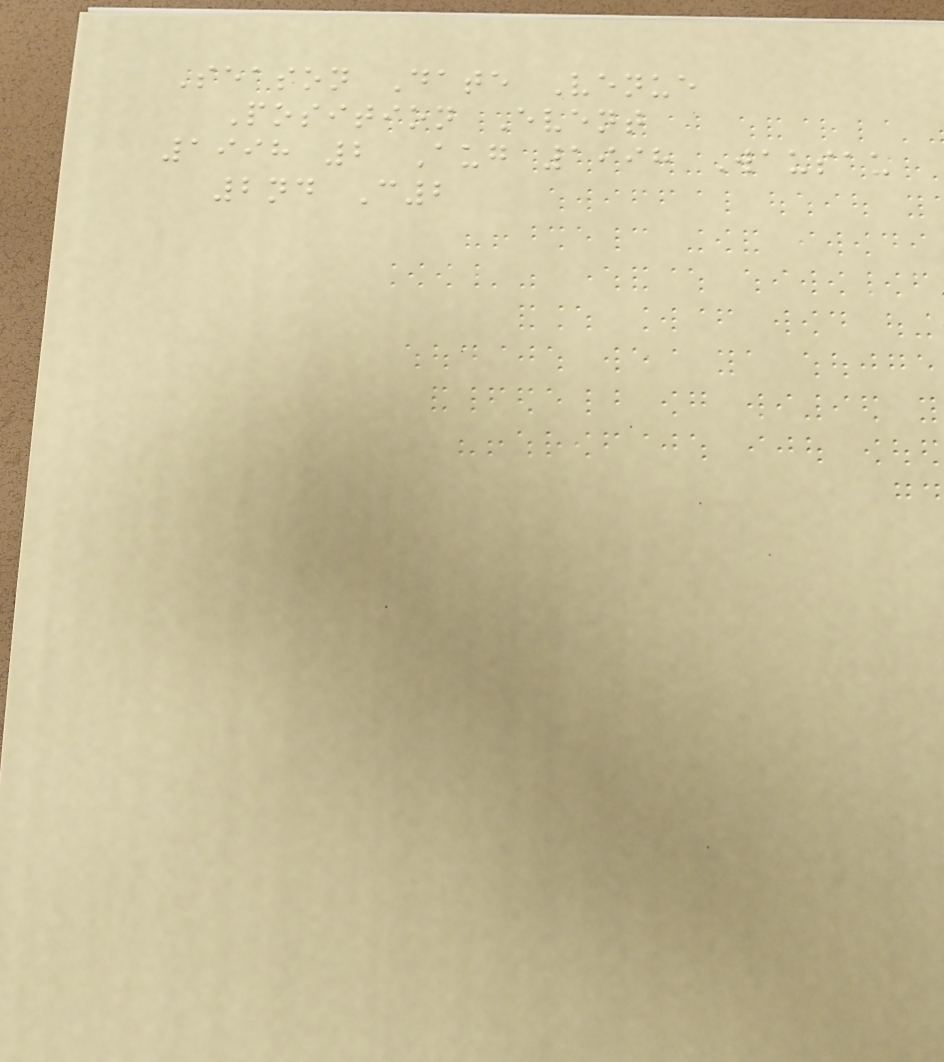Season Date Venue
Position Event
1998 2 Aug 1998 Wausau
2nd C2
